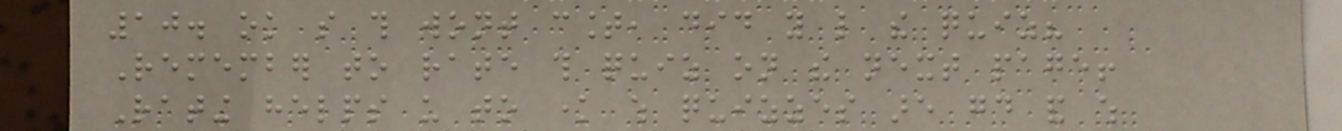10. ok so this wont count, did you like the quiz?
Remember to rate this quiz on the next page!
Rating helps us to know which quizzes are good and which
